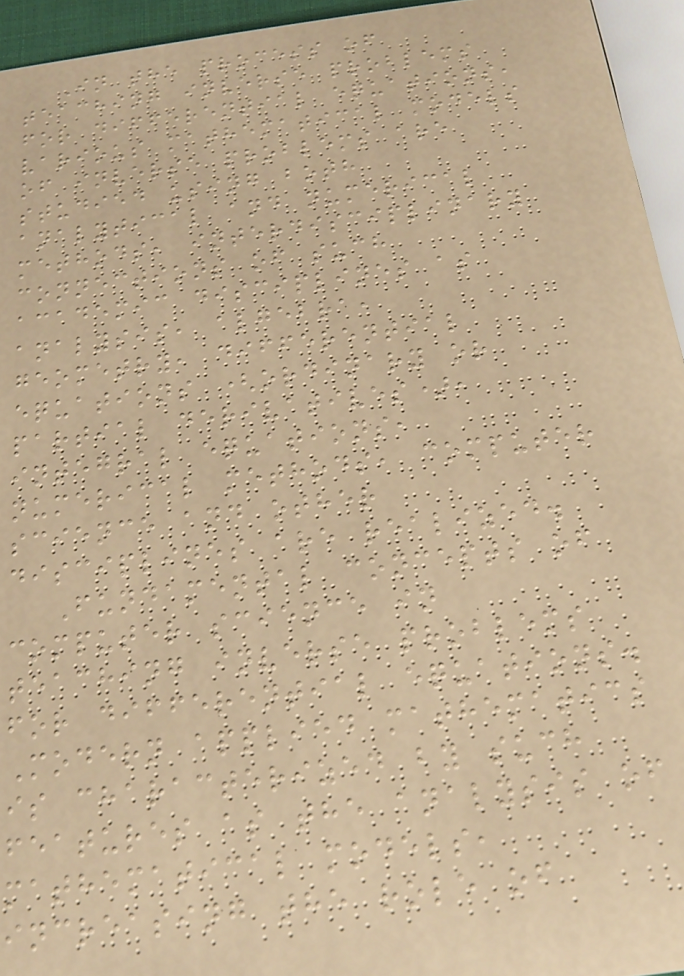In the process of
teaching inverse problems
for differential equations,
various mathematical models
of inverse problems are
studied using both
analytical and numerical
methods, interdisciplinary
connections of such
academic disciplines as
analysis, algebra,
geometry, differential
equations (ordinary or
partial derivatives),
integral equations,
numerical methods, computer
science and other
disciplines are realized.
Fundamental concepts of
computer science in
teaching inverse problems
for differential equations.
Modern applied mathematics
is characterized by such
features as the analysis of
mathematical models,
increasing the role of
